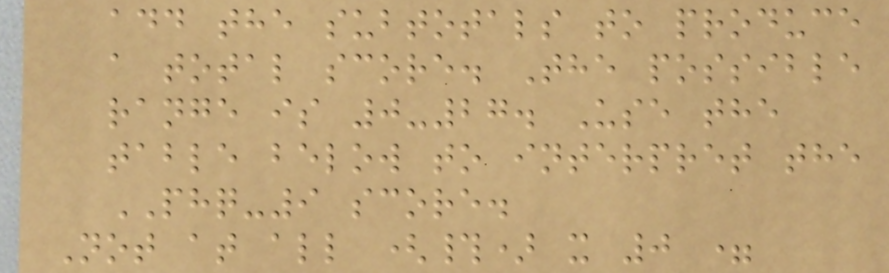add the subtotals to produce
a total score. The possible
range is 0-27. Use the
table below to interpret the
PHQ-9 score.
Not at all (#) x 0 =
